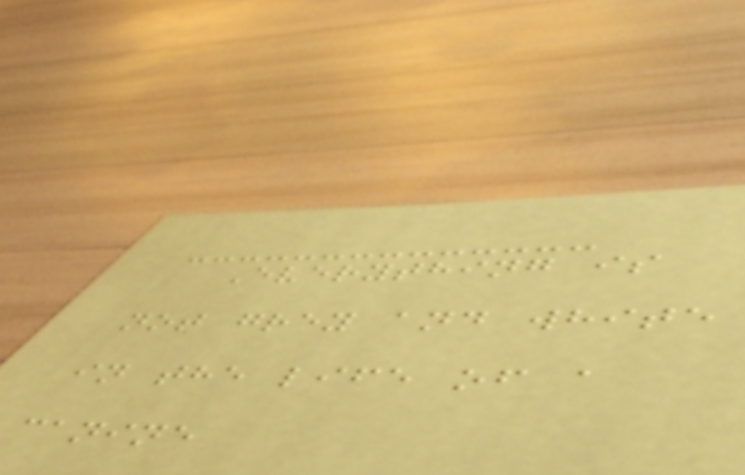Everything is
not grey and white
in the life of a
canine
